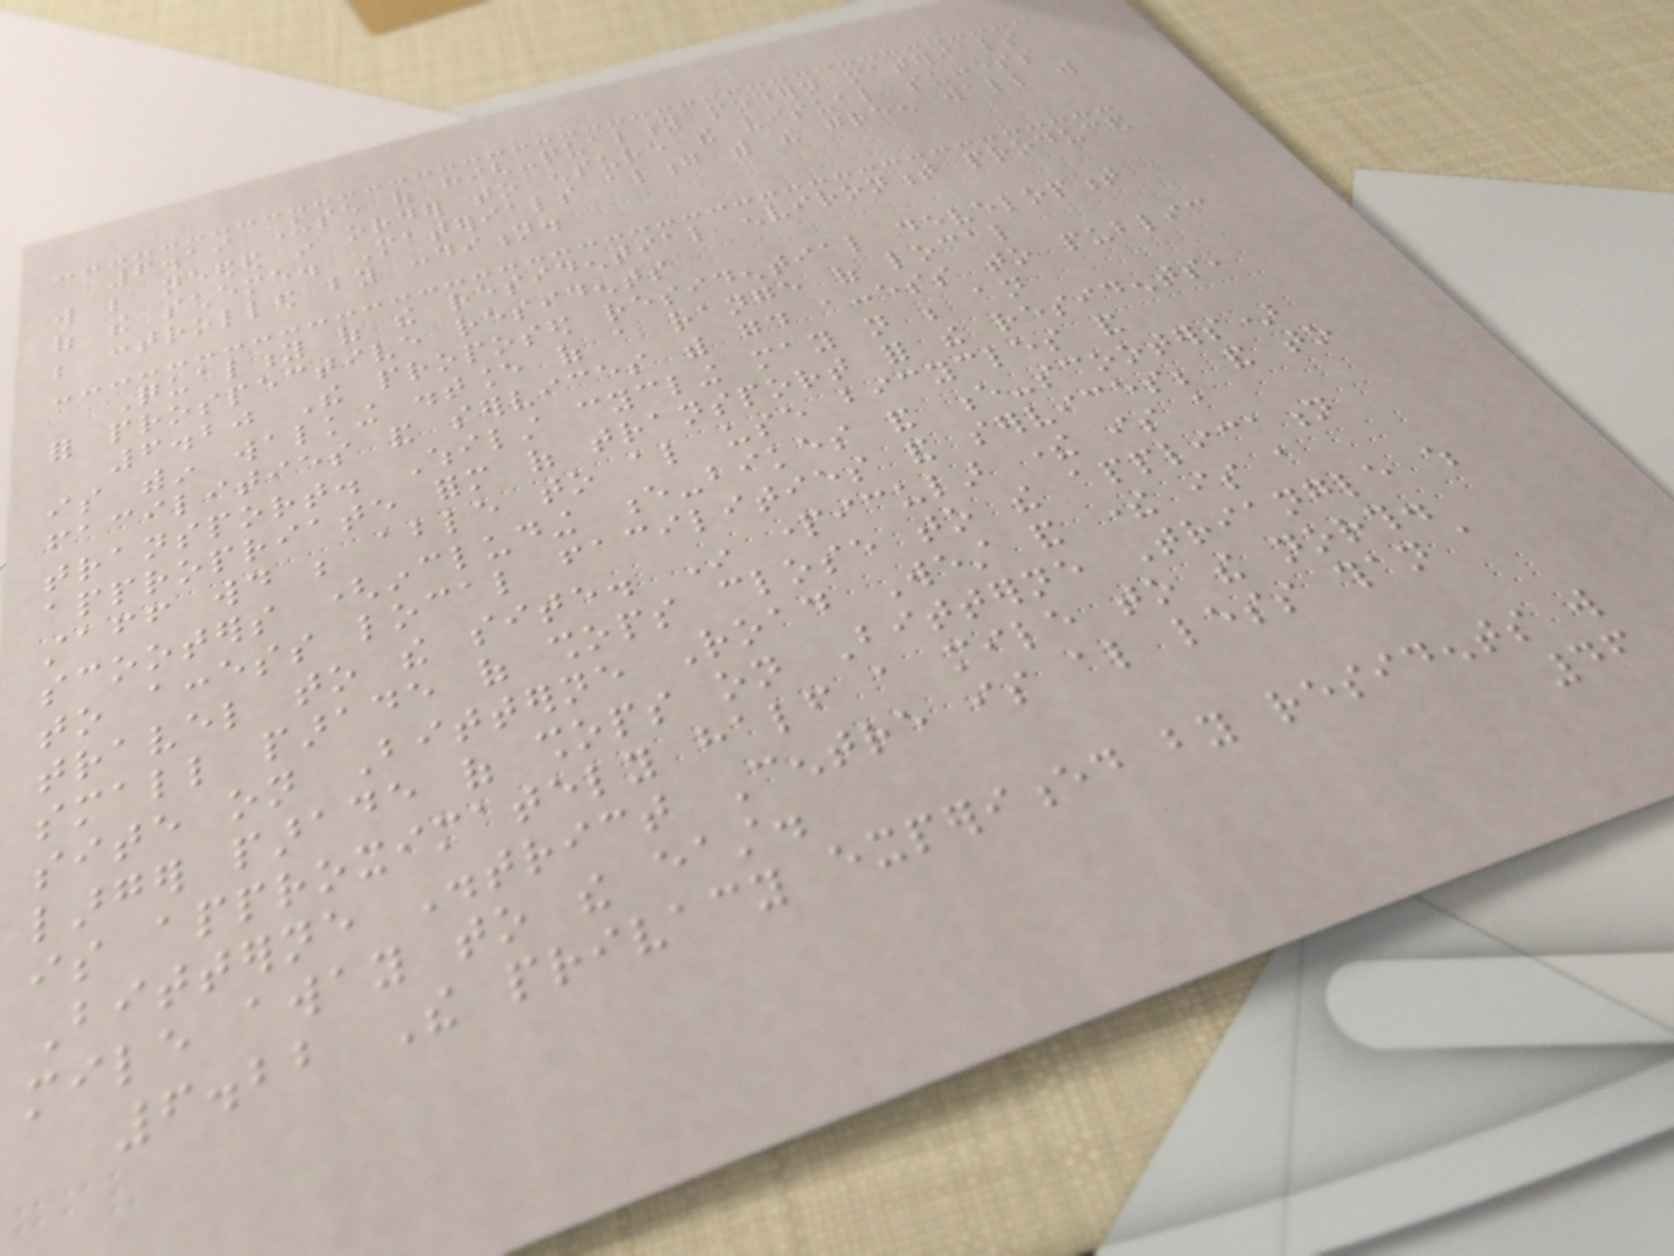6.19 Use of high-quality modern materials
will be needed in order to ensure the visual success
of the scheme. Materials along with the green wall will
be controlled by condition.
Quality of the residential environment produced
for prospective residents
6.20 The proposed residential development
is within walking distance of a range of local
facilities and services with good access to public
transport. Whilst cycling may not be an
appropriate form of transport for the residents,
staff would be able to also use bicycles and
scooters (including e-bikes and e-scooters)
to access local facilities and services; and to
travel to the site. In particular there is a
small parade of shops close to the application
site on Bitterne Road West and there is a
larger parade of shops on Bitterne Triangle which
is approximately half a mile to the north.
Bitterne District Centre is also less than a
mile away to the east.
6.22 The privacy experienced by residents will
46
